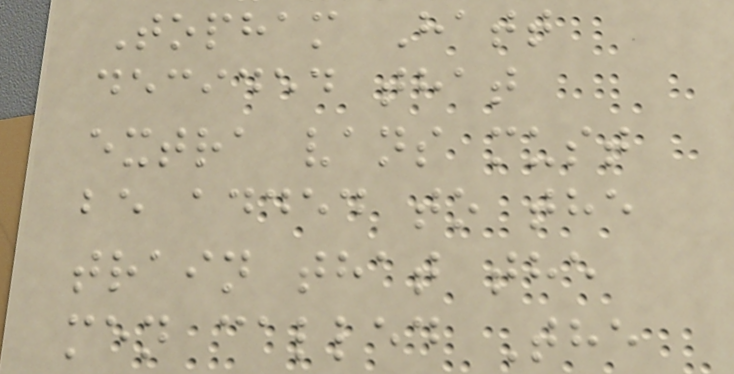Topham Hatt
decided that
extra vans must
be added to the
train that the
men called The
